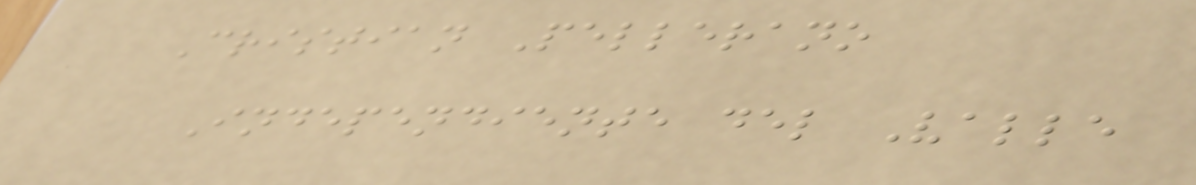Cristian Pellerano
Independiente del Valle
